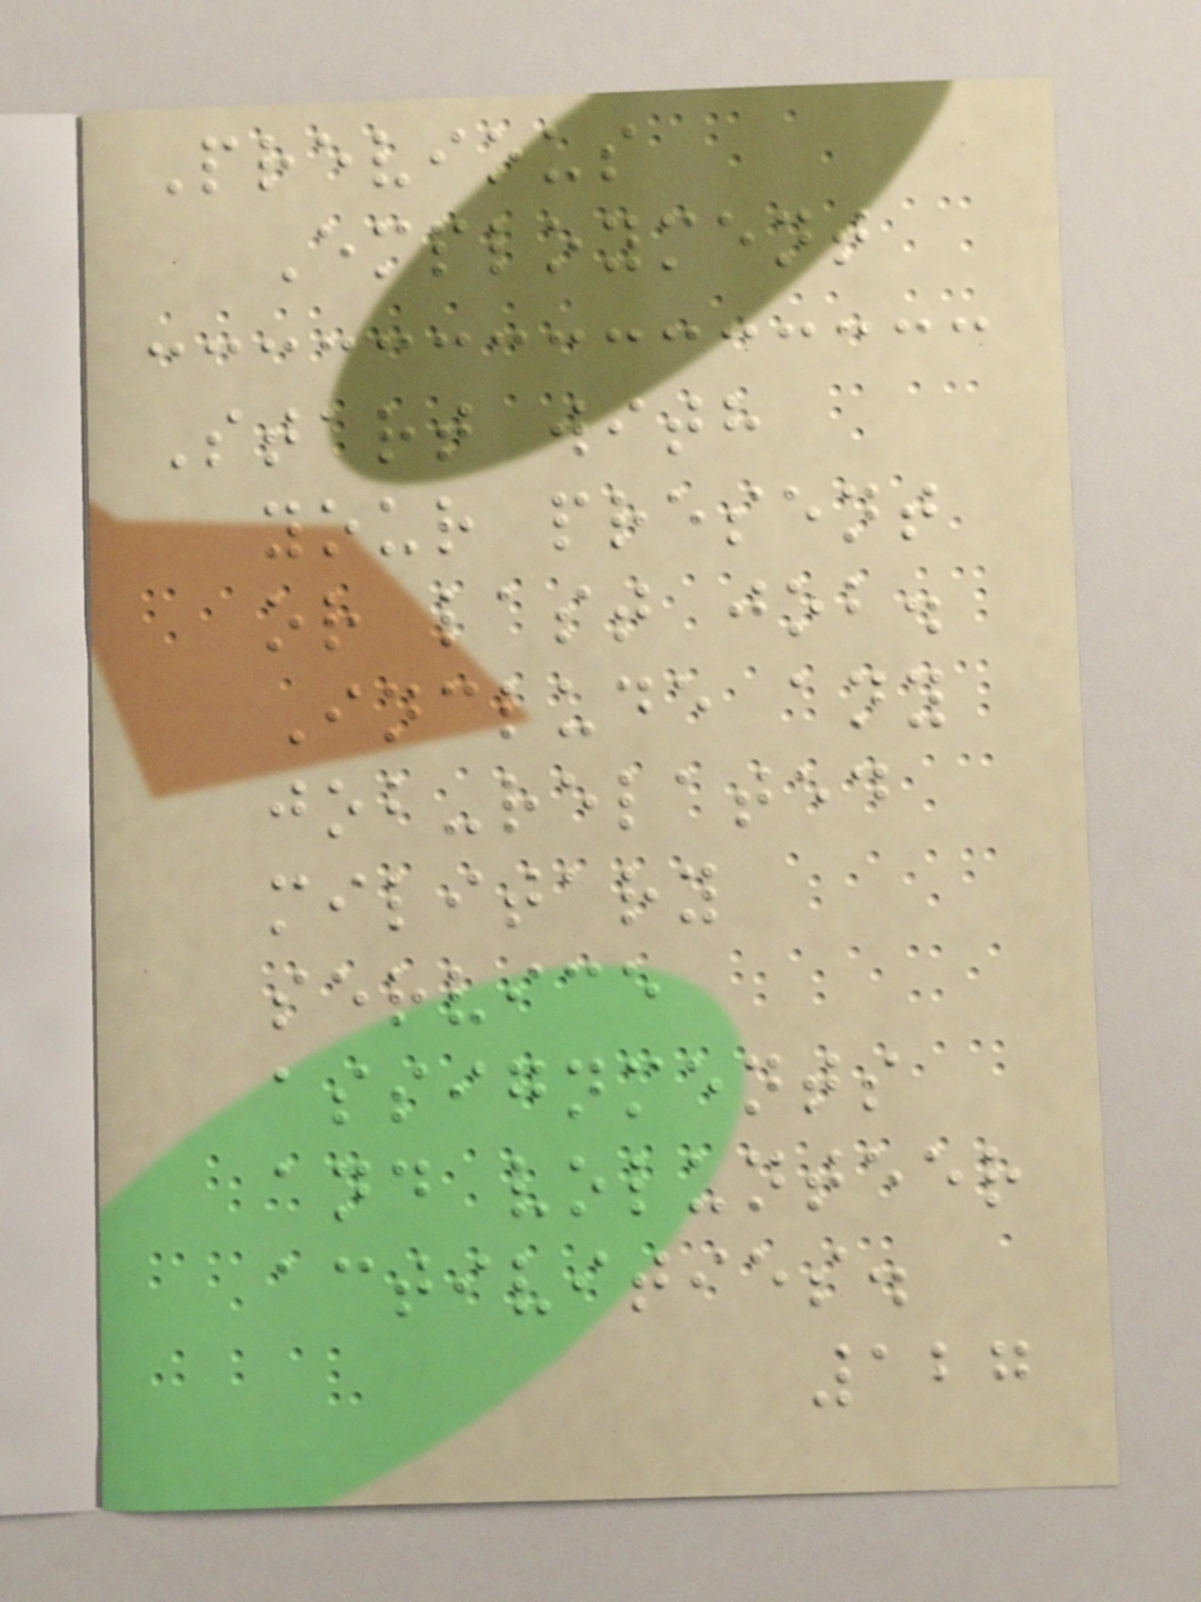Previous
Employment
Start with
your present
or last job.
Include any
job-related
military
service
assignments
and volunteer
activities.
127
